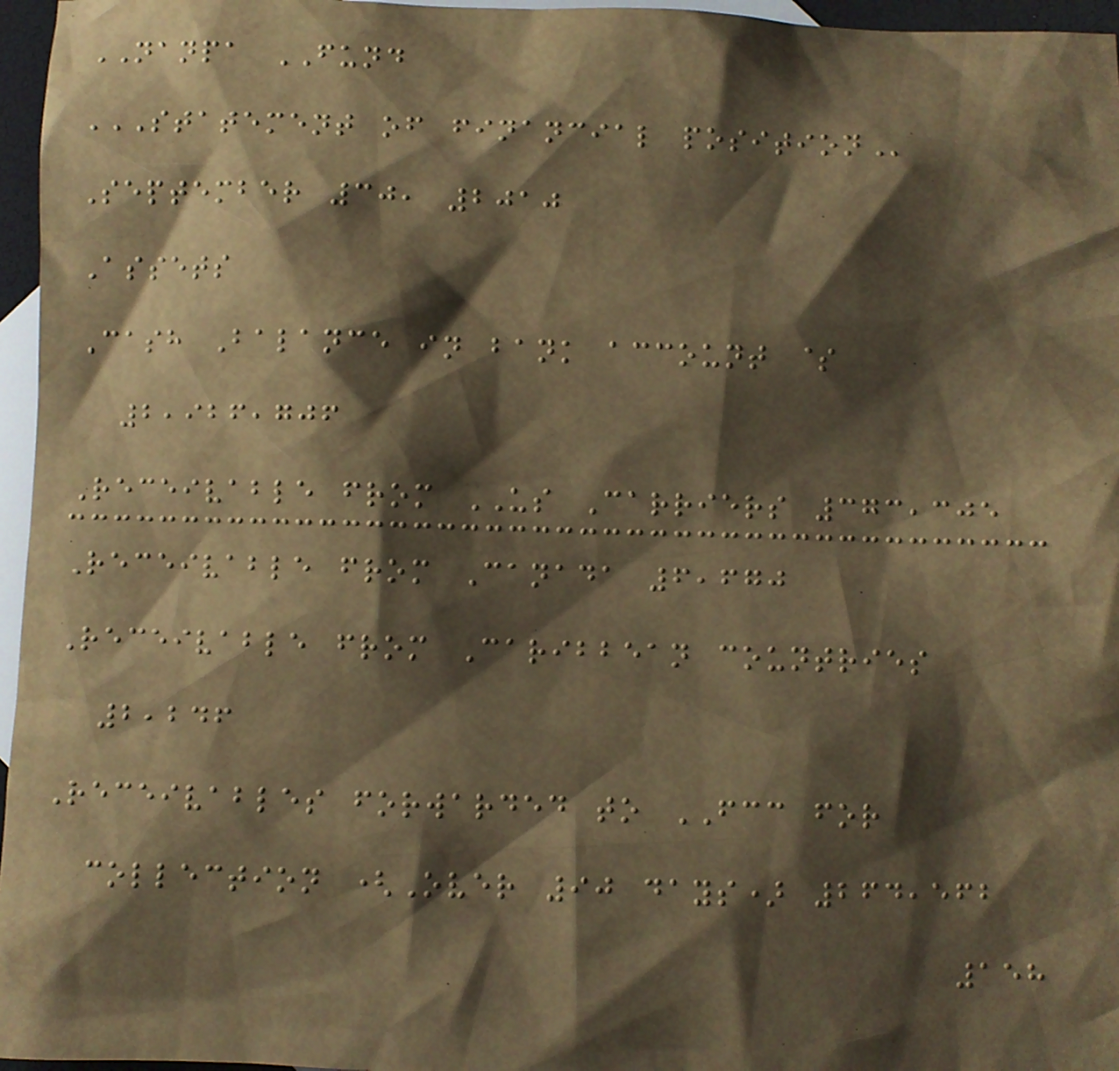NANPA FUND
STATEMENT OF FINANCIAL POSITION
September 30, 2010
Assets
Cash Balance in bank account $
2,926,706
Receivable from US Carriers 373,305
Receivable from Canada 6,670
Receivable from Caribbean countries
2,246
Receivables forwarded to FCC for
collection (Over 90 days) 264,562
158
